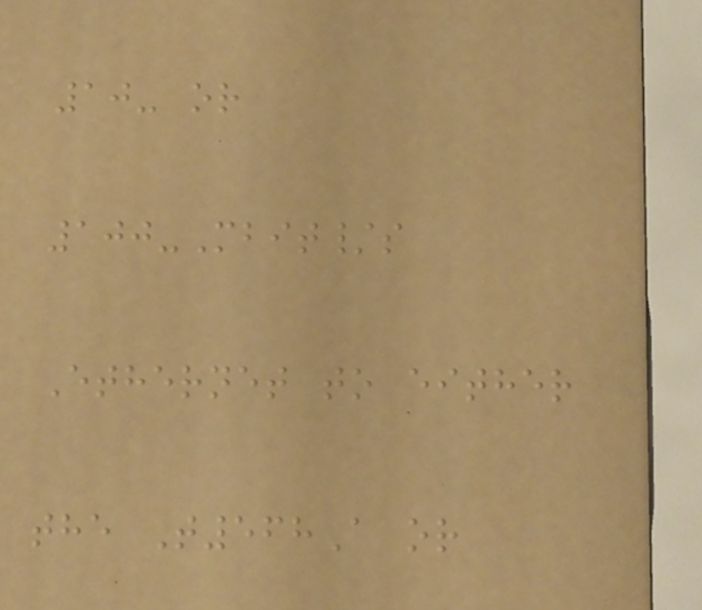10- or
100-Mbit/s
Ethernet to either
the T568A or
